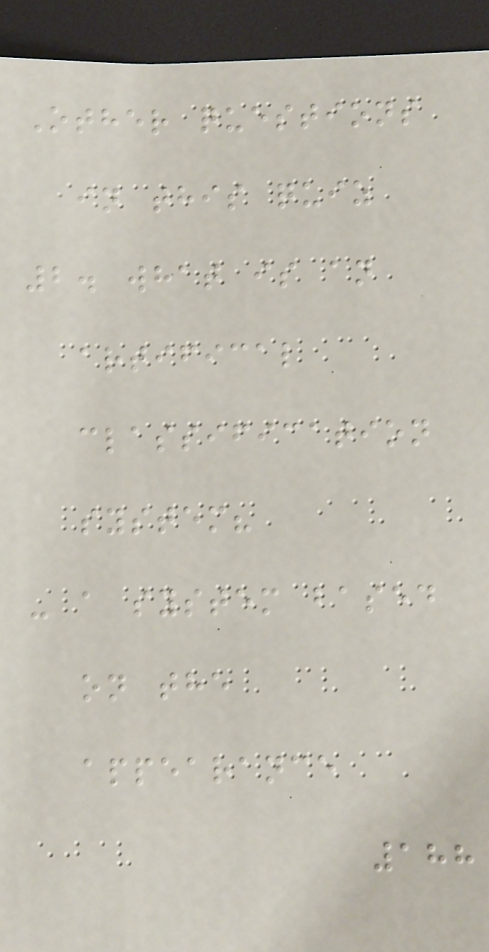Other questions
in this quiz
2. what is an
artifical
classification
system?
- a system based
on the
appearance
188
